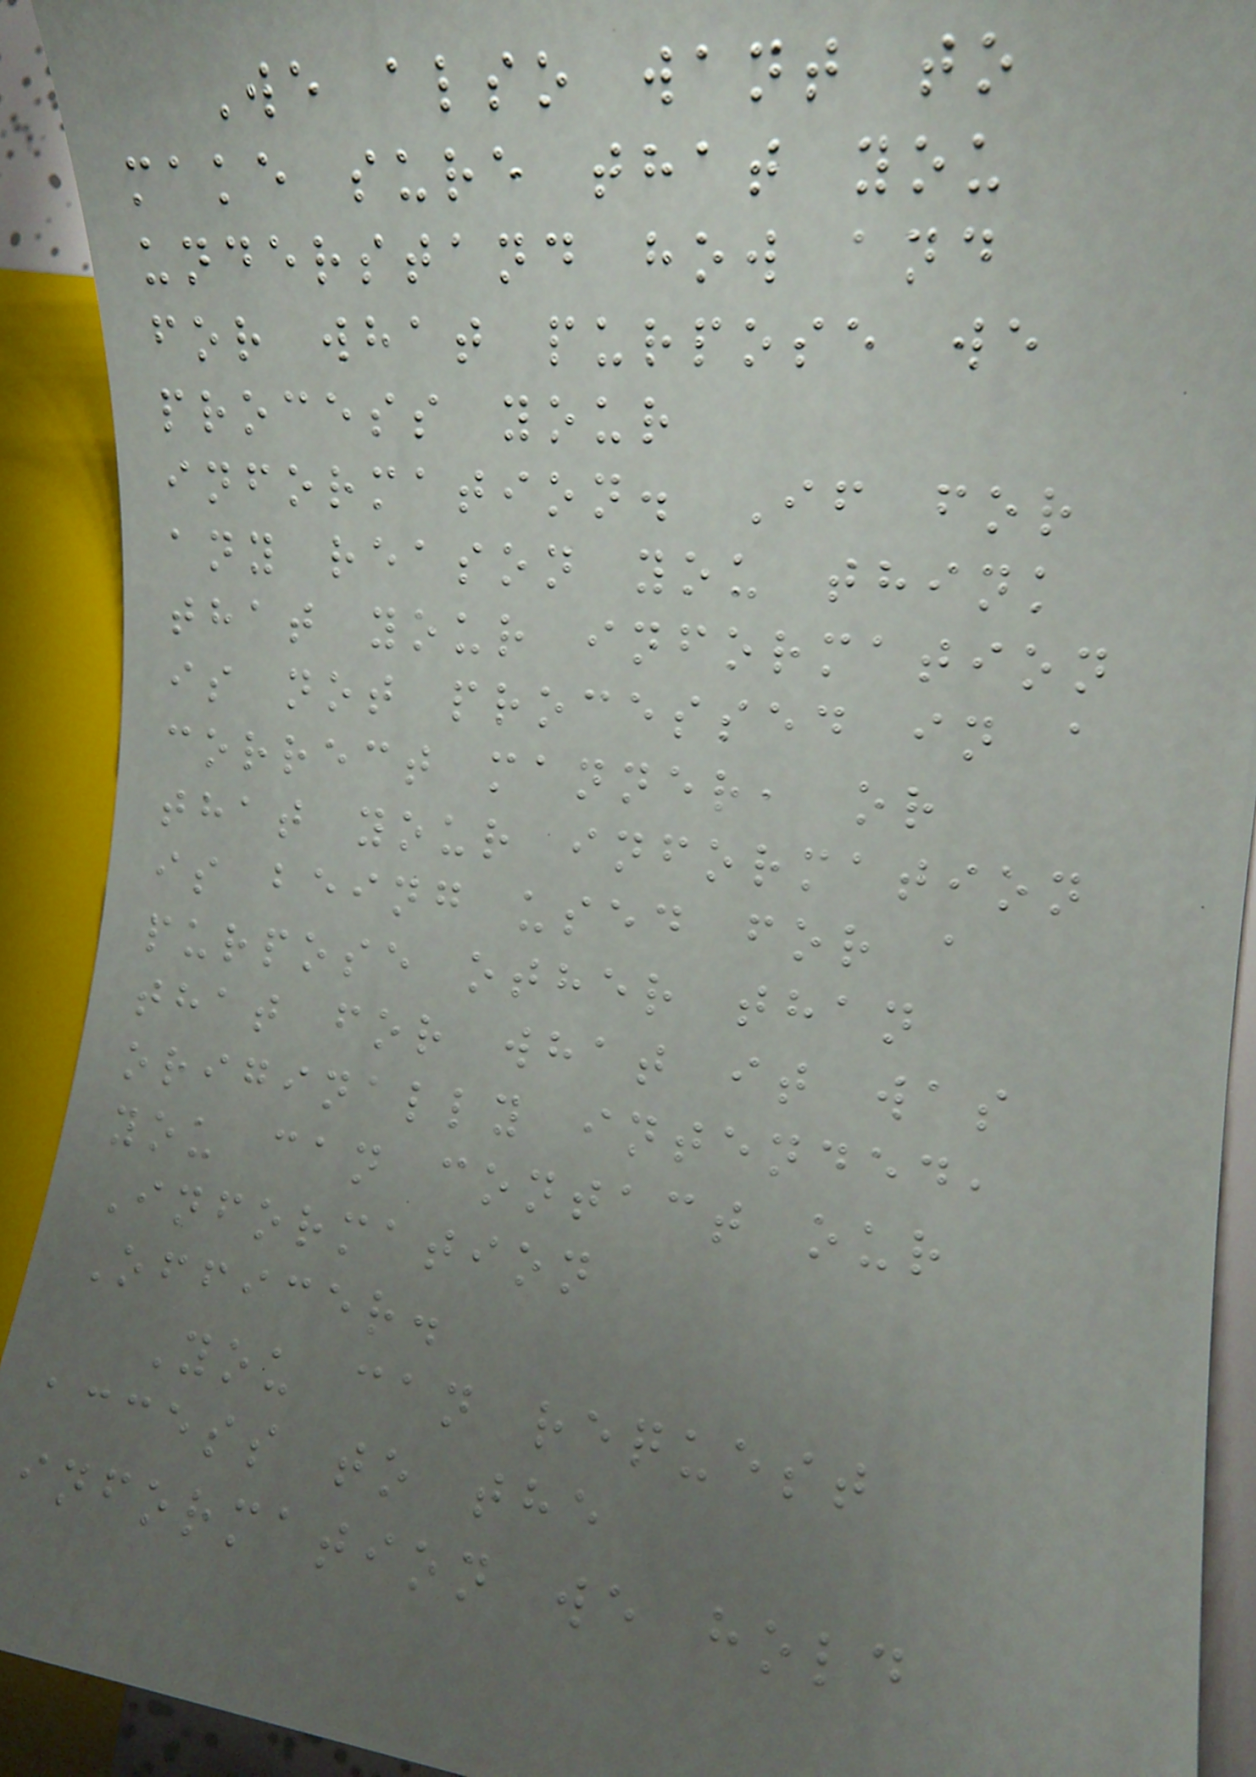We also want to
make sure that you
understand how and
for what purpose we
process your
information. If for
any reason you think
that your information
is not processed in a
correct manner, or
that your information
is being used for a
purpose other than
that for what it was
originally intended,
you can contact our
Information
Officer.
You can request
access to the
information we hold
